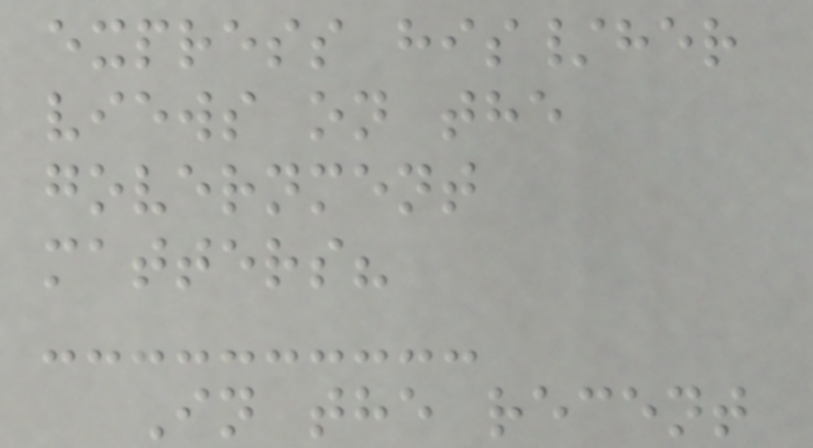express his/her
views on the
government
matters?
In the recent
